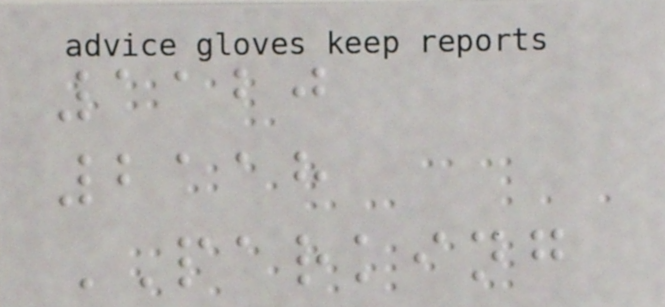1120
2118
PARKING
